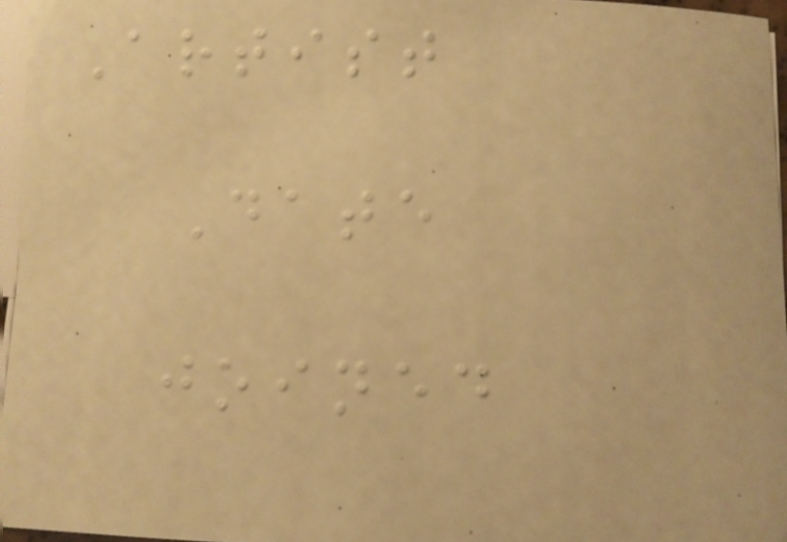Artist
Date
joined
